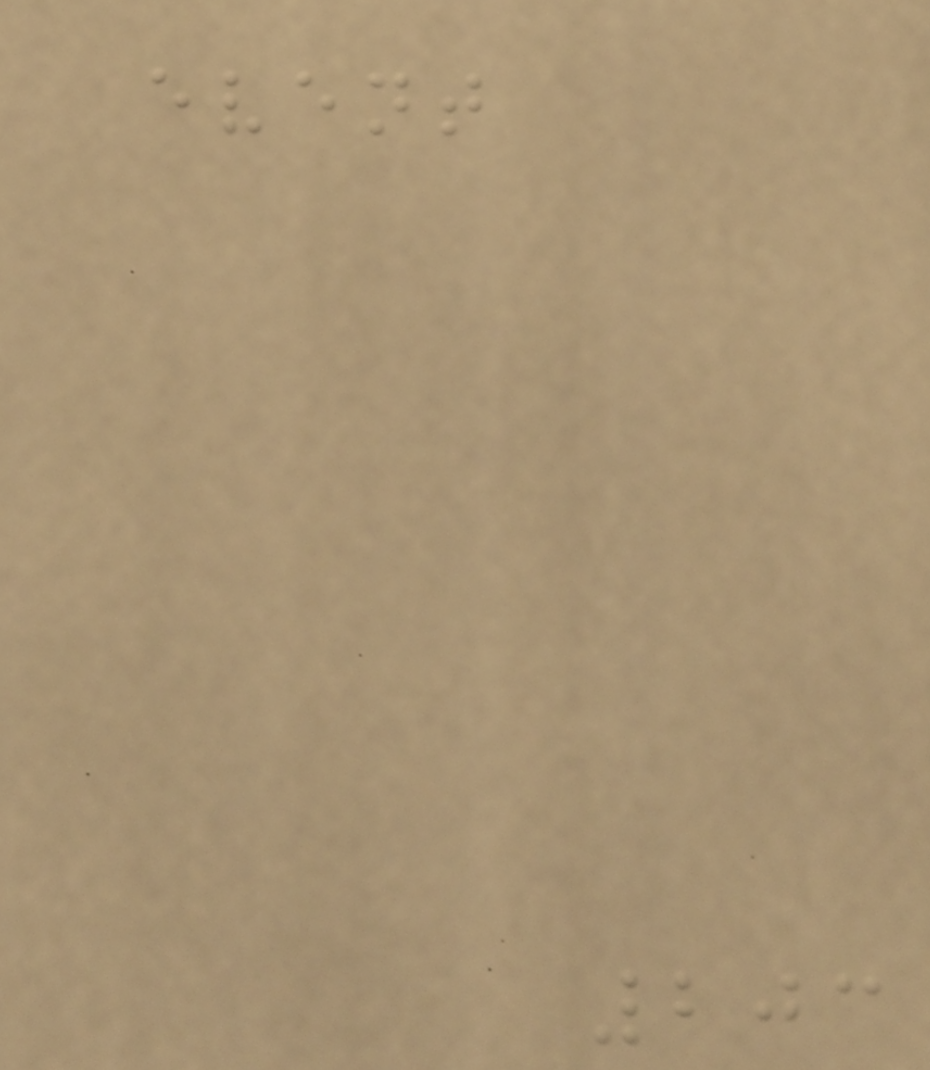event
203
